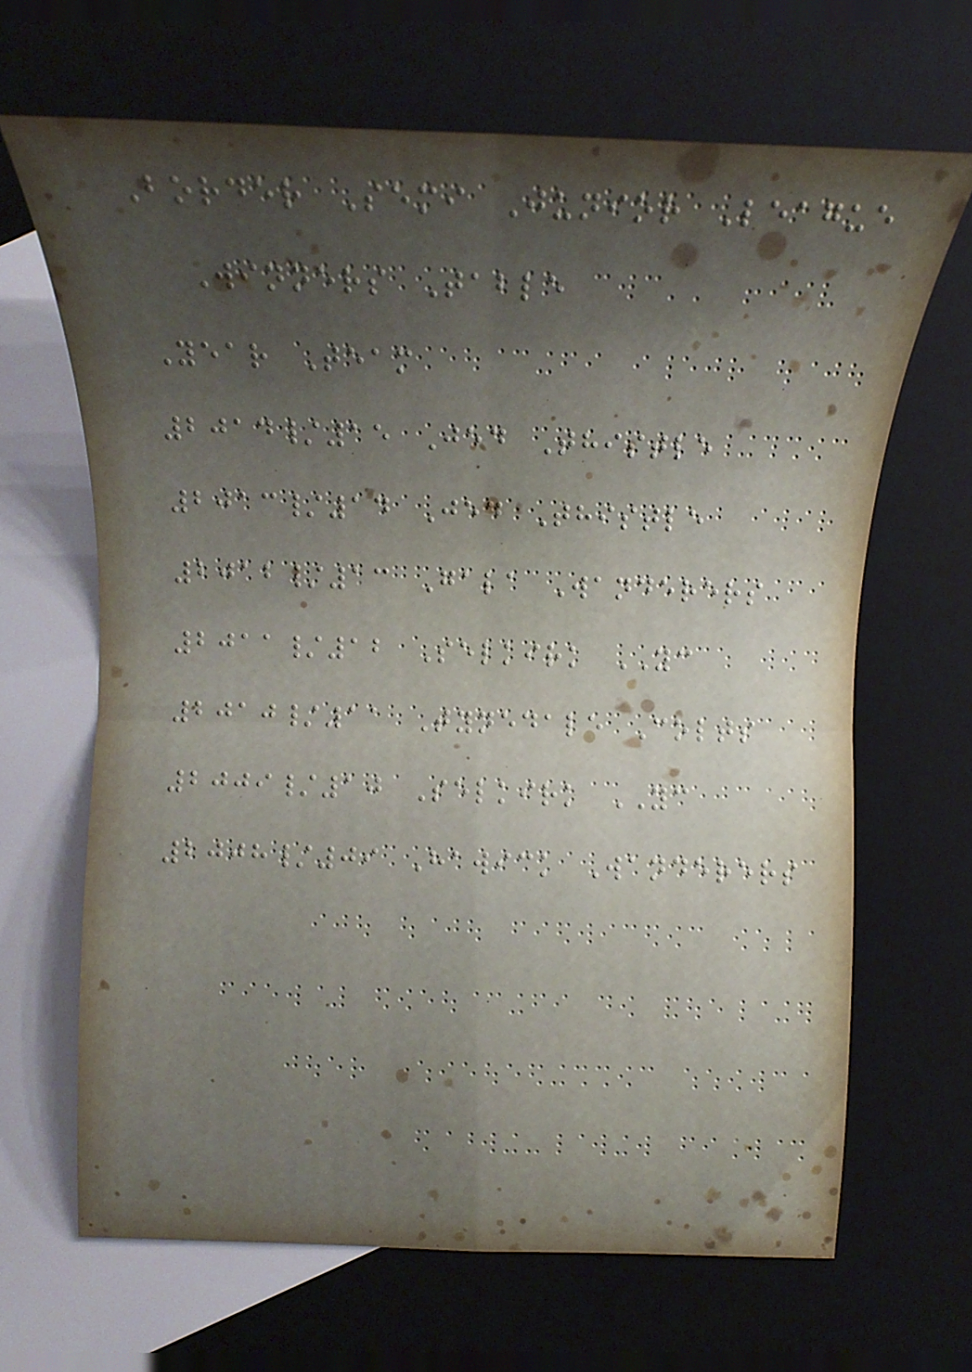Border Semi Junior League
Winners Table
Year Team
2014/15 Jed Thistle
2013/14 Jed Thistle
2012/13 Gala Wanderers
2011/12 Selkirk YC
2010/11 Tynedale Colts
2009/10 Selkirk YC
2008/09 Hawick Wanderers
